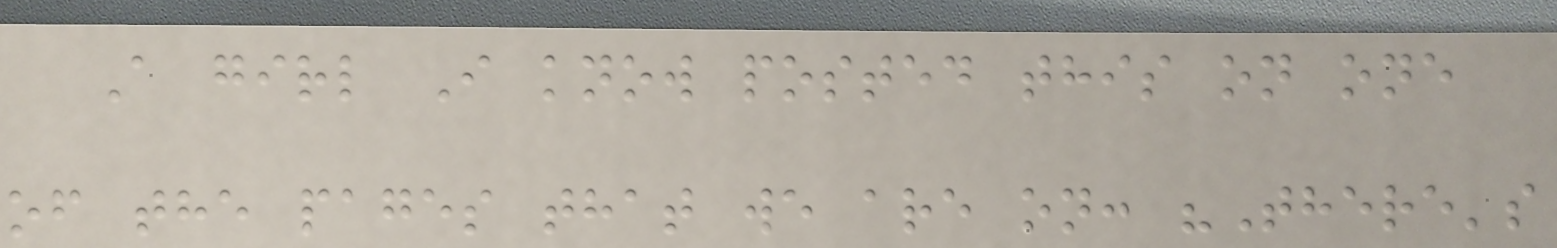A girl I know posted this on one
of the pages that we are on: "There's
